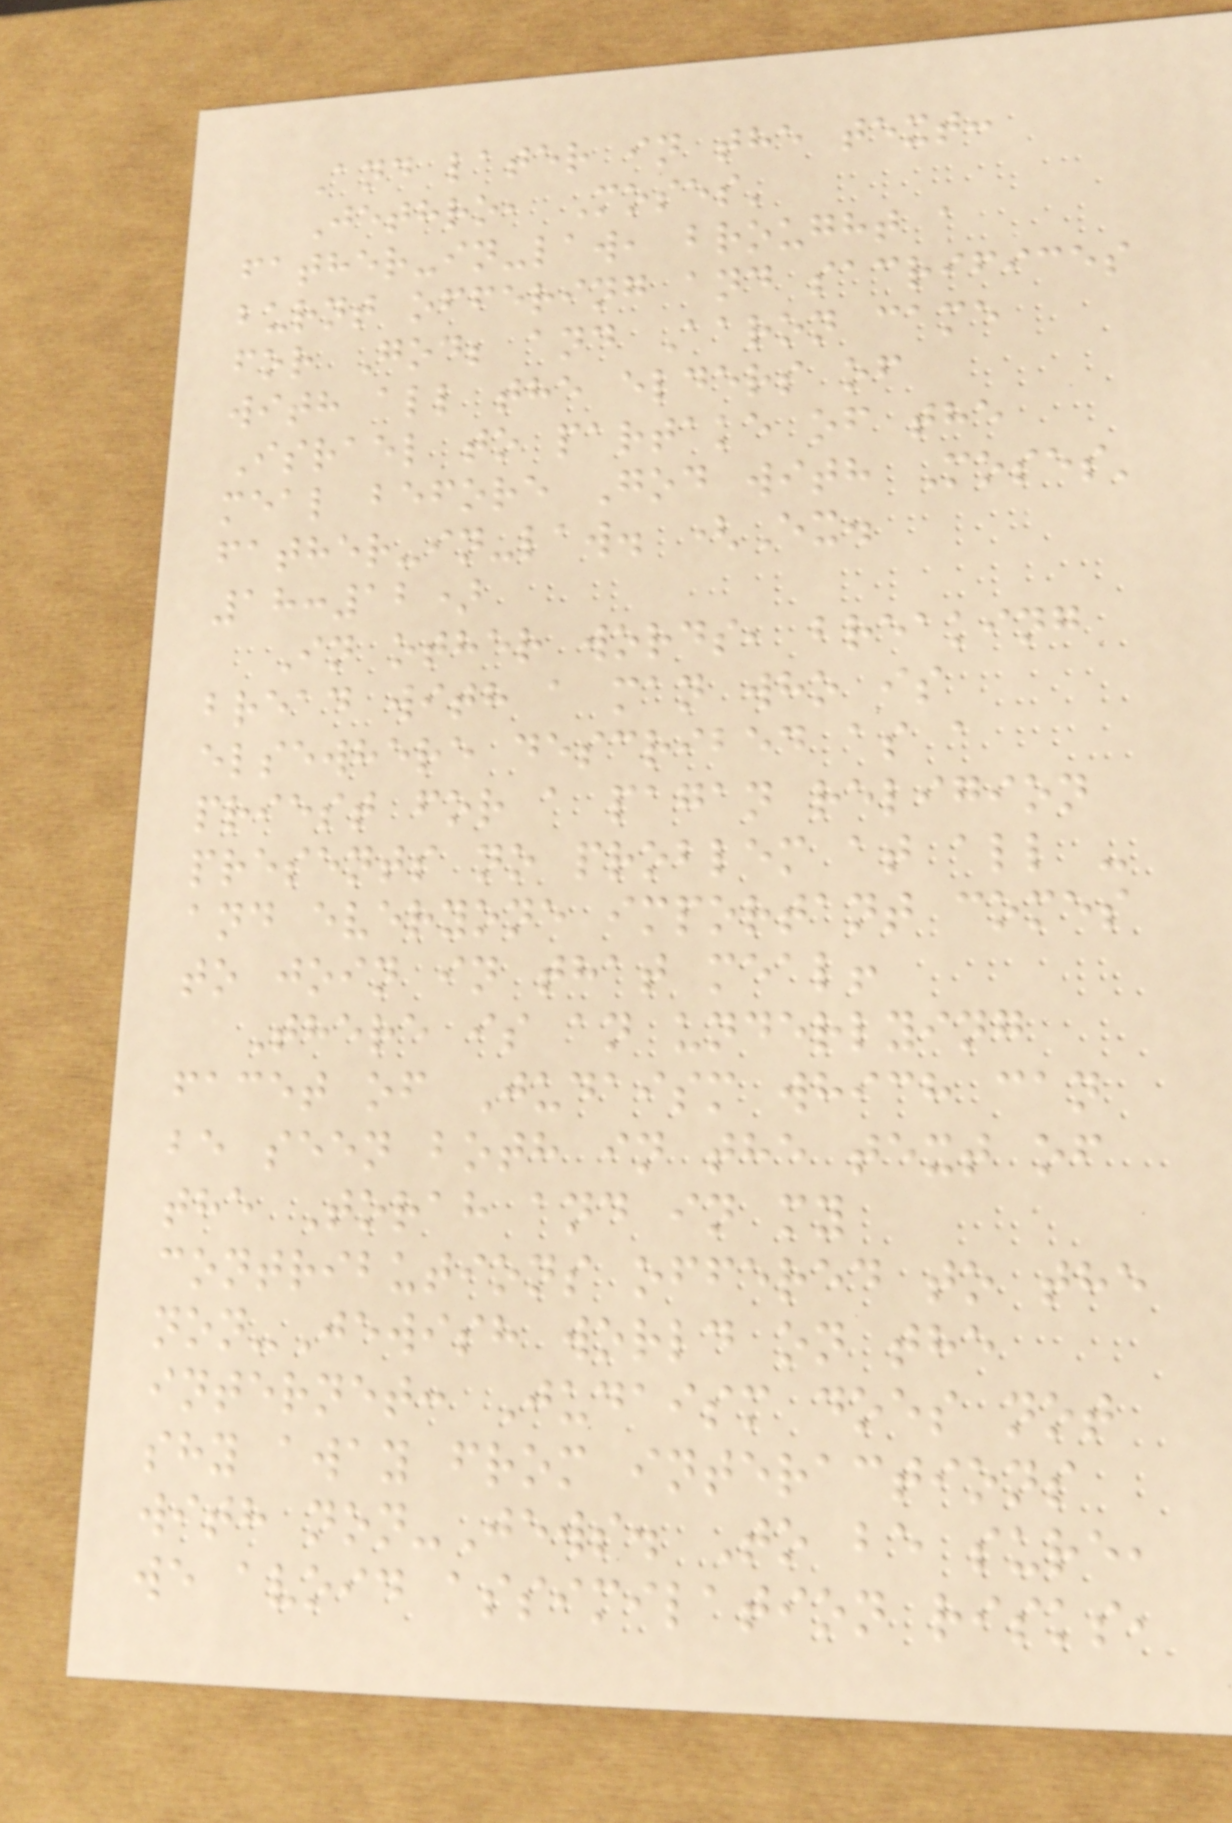And later in the text:
Jethro, Moses'
father-in-law, brought a
burnt offering and sacrifices
for God; and Aaron came
with all the elders of
Israel to partake of the
meal before God with Moses'
father-in-law. (Ex.
18:12)
In other words, breaking
bread with a man who is
elsewhere described as a
priest for a pagan religion
presents no problem at all -
and everyone important comes
to join in that meal!
There is an underlying
facet of Judaism which can
be seen both in the text of
the Torah and in my
contributions offered to the
non-Jewish world on the
internet: Judaism does not
shy away from interactions
with non-Jews. To be sure,
we avoid assimilation risks,
